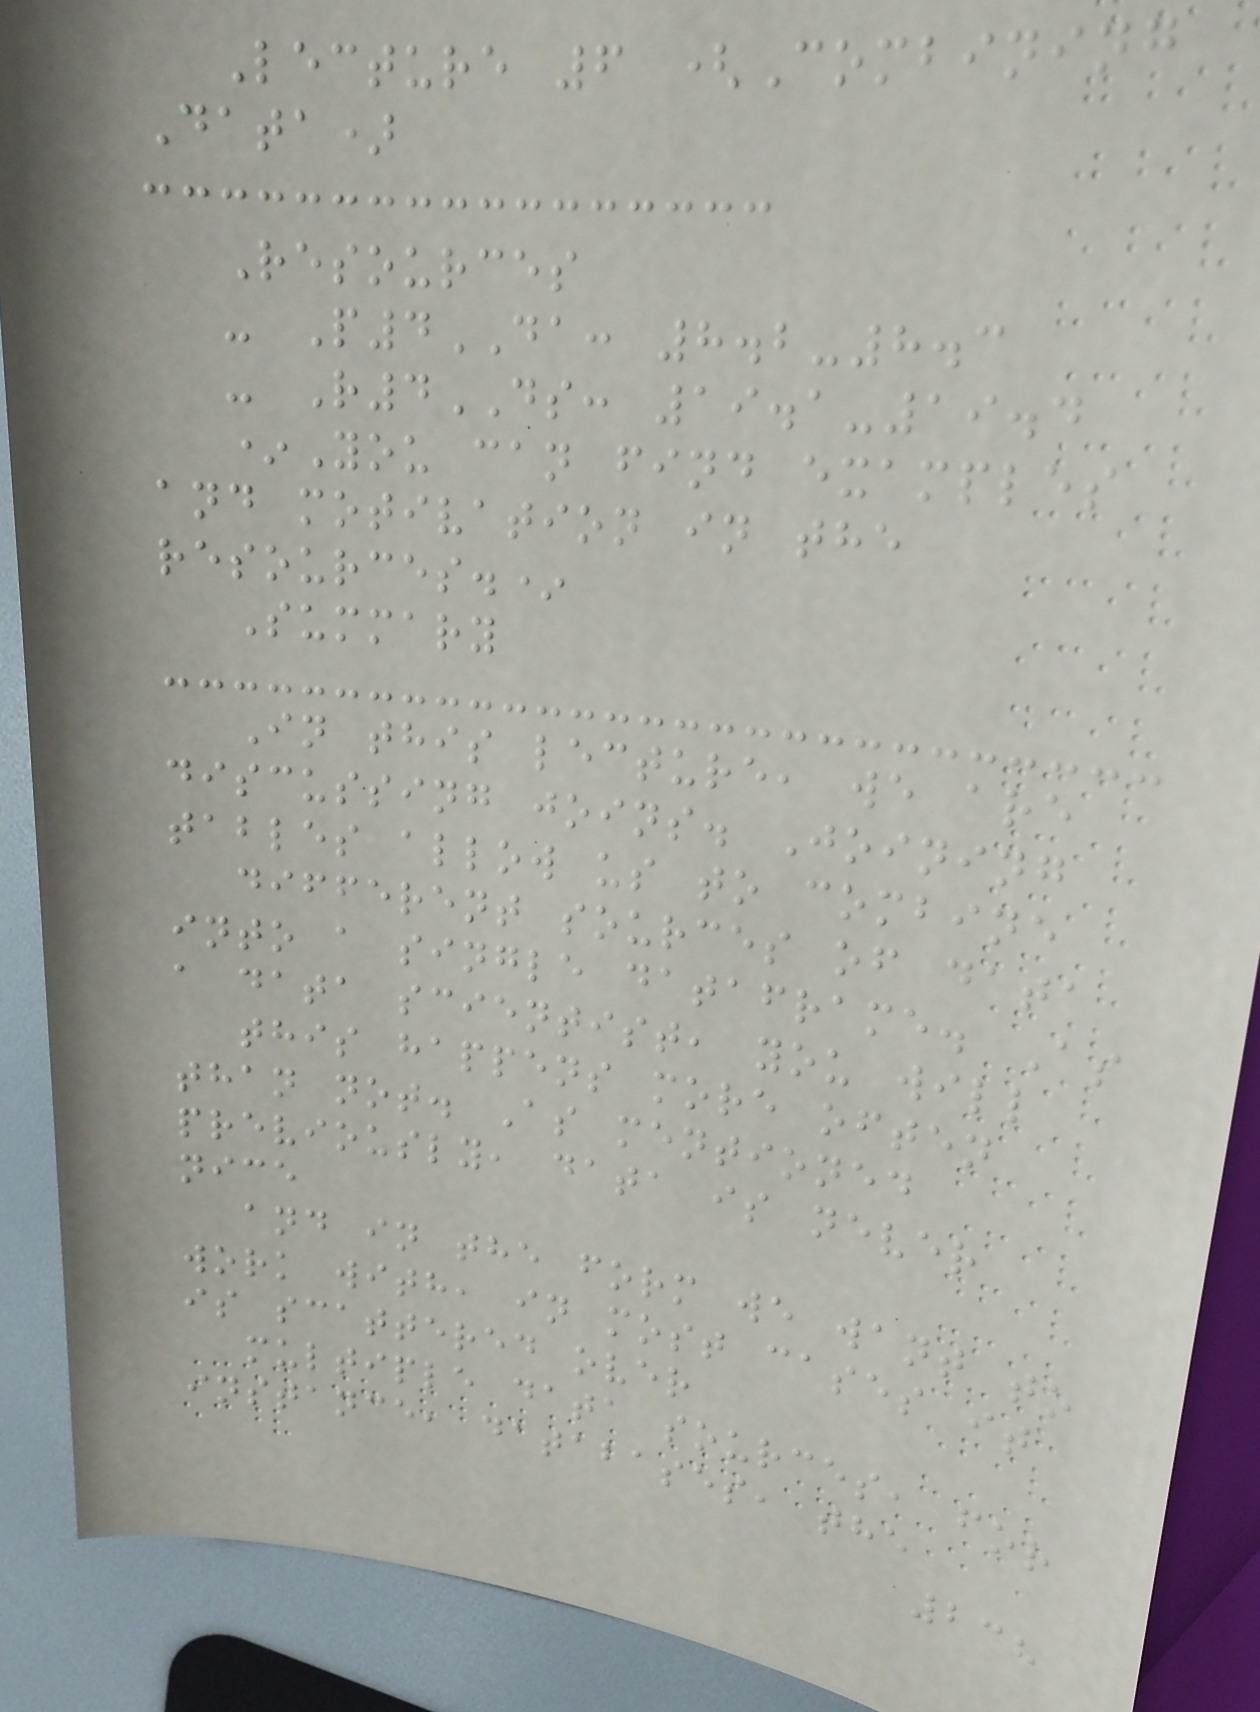Lecture 6 (Combining
Data)
Resources
- P4DA: 8.2-8.3
- R4DS: 19.1-19.4
*You can find examples
and motivation in the
resources.*
Summary
In this lecture, we are
discussing joins. Joining
tables allow us to combine
different sources of data
into a single dataframe. As
a data scientist, you will
this happens more often
than not. As mentioned
previously, data is never
nice
and in the form we want to
work with, in most cases it
is scattered over
multiple data sources, for
instance, databases, the
238
